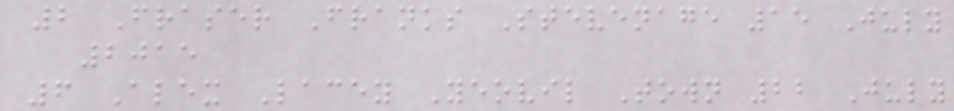2 Fraser Franks Stevenage 15 July
2015
6 Alex Lacey Yeovil Town 22 July
